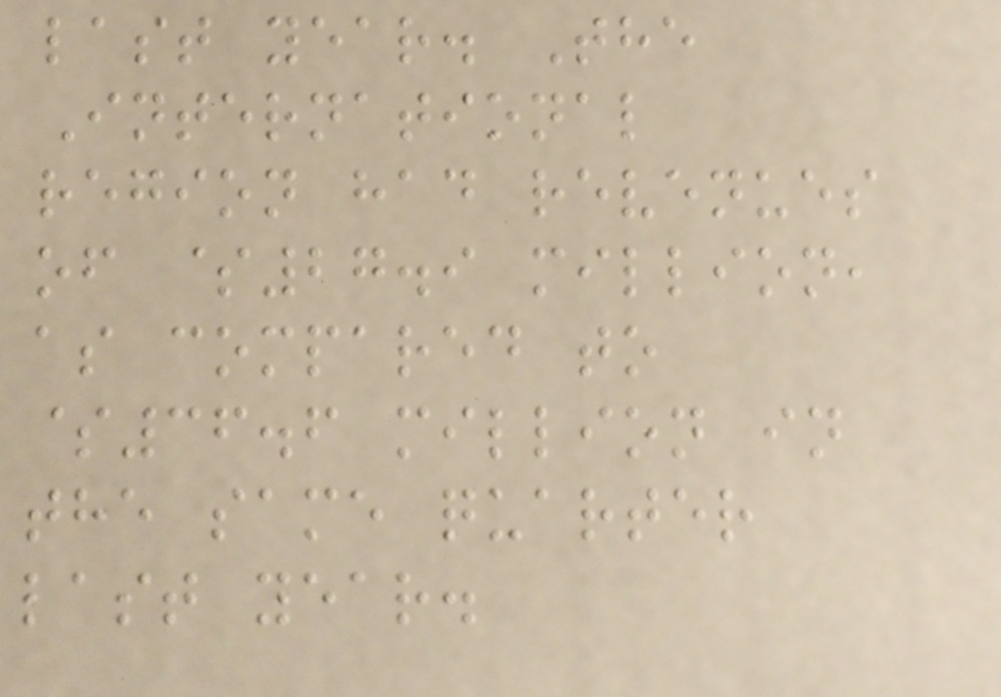last year. The
International
region had revenues
of $27.9 million,
as compared to
$36.6 million in
the same quarter
last year.
